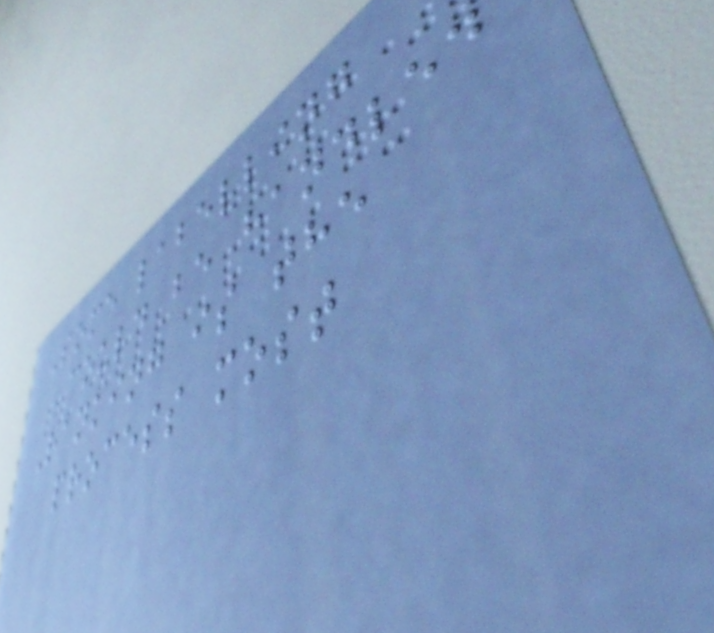Some labelling
could be handled
Ranking is the
process most
